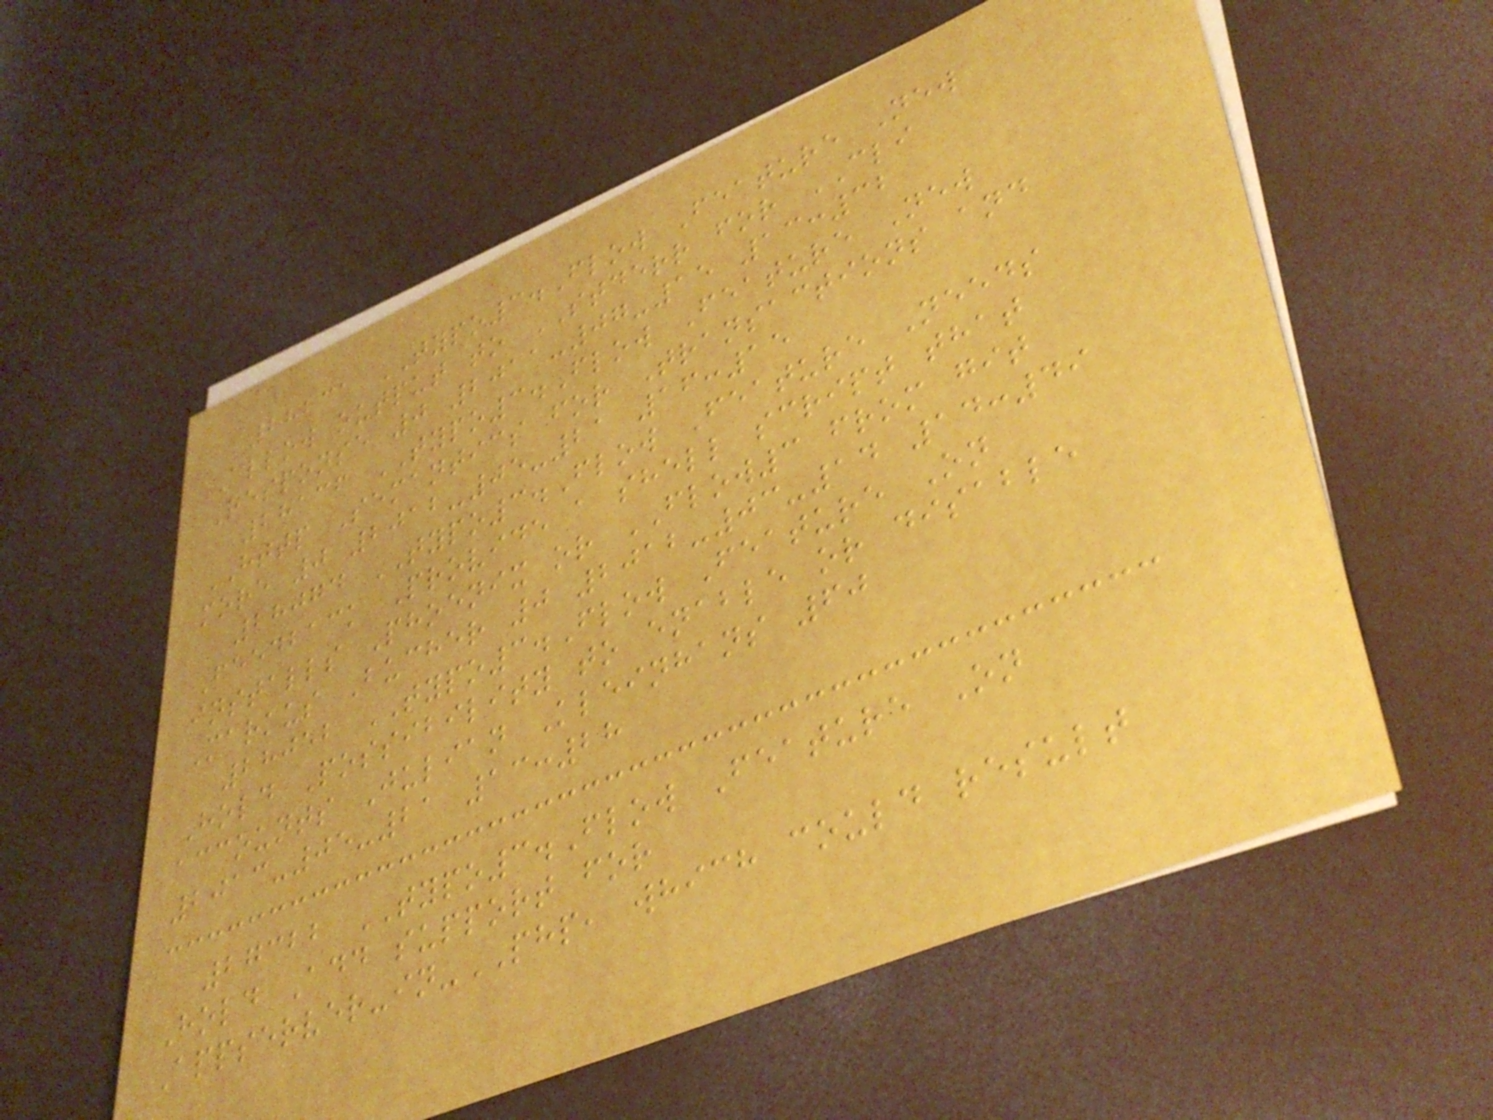28231 TYPO3.Flow Feature New
Allow output to STDERR for CLI
Response 0 2011-07-15 13:32
28136 TYPO3.Flow Feature New
HTTP Semantics for Transactions and
more 0 2012-05-21 16:15
28074 TYPO3.Flow Feature Needs
Feedback Provide a shell script that
installs Phoenix or FLOW3 from git
Markus Bucher 0 2012-03-14 14:49
28052 TYPO3.Flow Feature On
Hold Possibility to enable or disable
accounts Julian Kleinhans 60
2013-05-21 13:28
27322 TYPO3.Flow Feature On
Hold Add support for
Appserver-in-PHP, which could result
